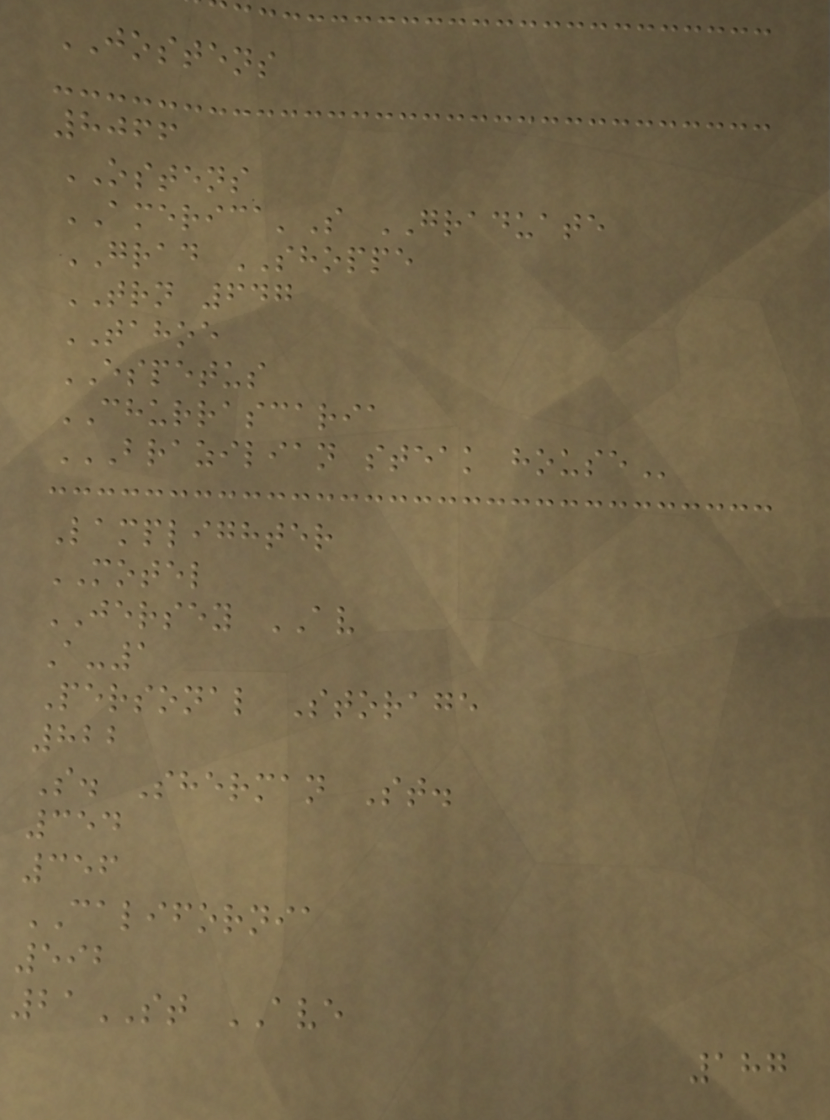JOSTENS
8066
OSTENS
AMERICA'S GRADUATE
GRAD SHOPPE
TRN 647
TAHOE
ESPETUS
CHURRASCARIA
BRAZILIAN STEAK HOUSE
Lamplighter
MOTEL
JERSEY AV
A-1
Personal Storage
822
S. Sherman St.
354
356
CALIFORNIA
592
21ST AVE
187
